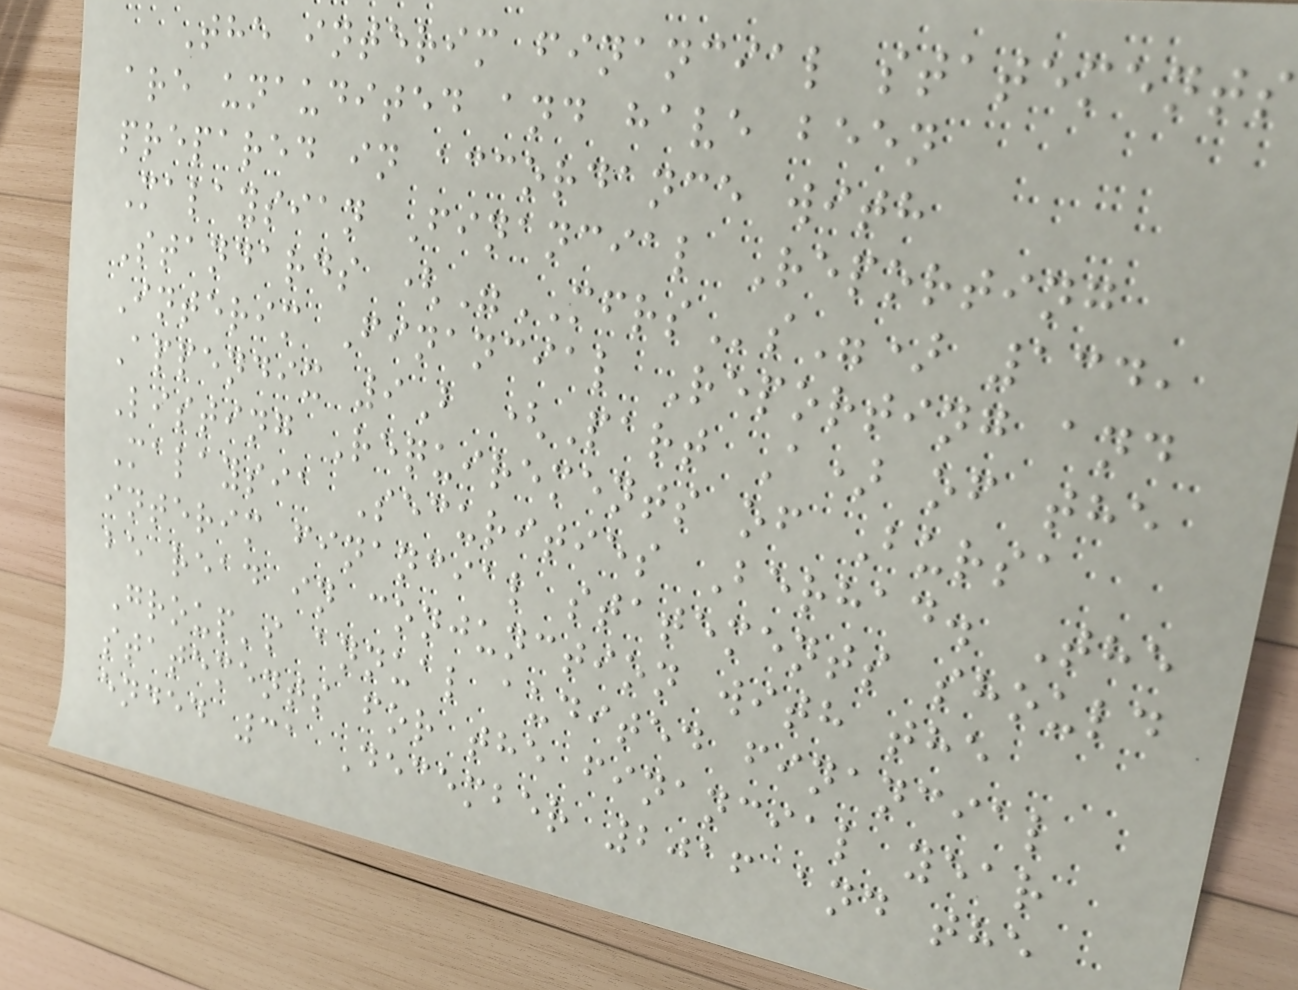The interim financial statements
are unaudited and have been
prepared in accordance with
Malaysian Financial Reporting
Standards ("MFRSs") 134,
Interim Financial Reporting and
Appendix 9B (Part A) of the
Listing Requirements of Bursa
Malaysia Securities Berhad. The
interim financial statements should
be read in conjunction with the
Group's annual audited financial
statements for the financial year
ended 31 December 2016 and the
